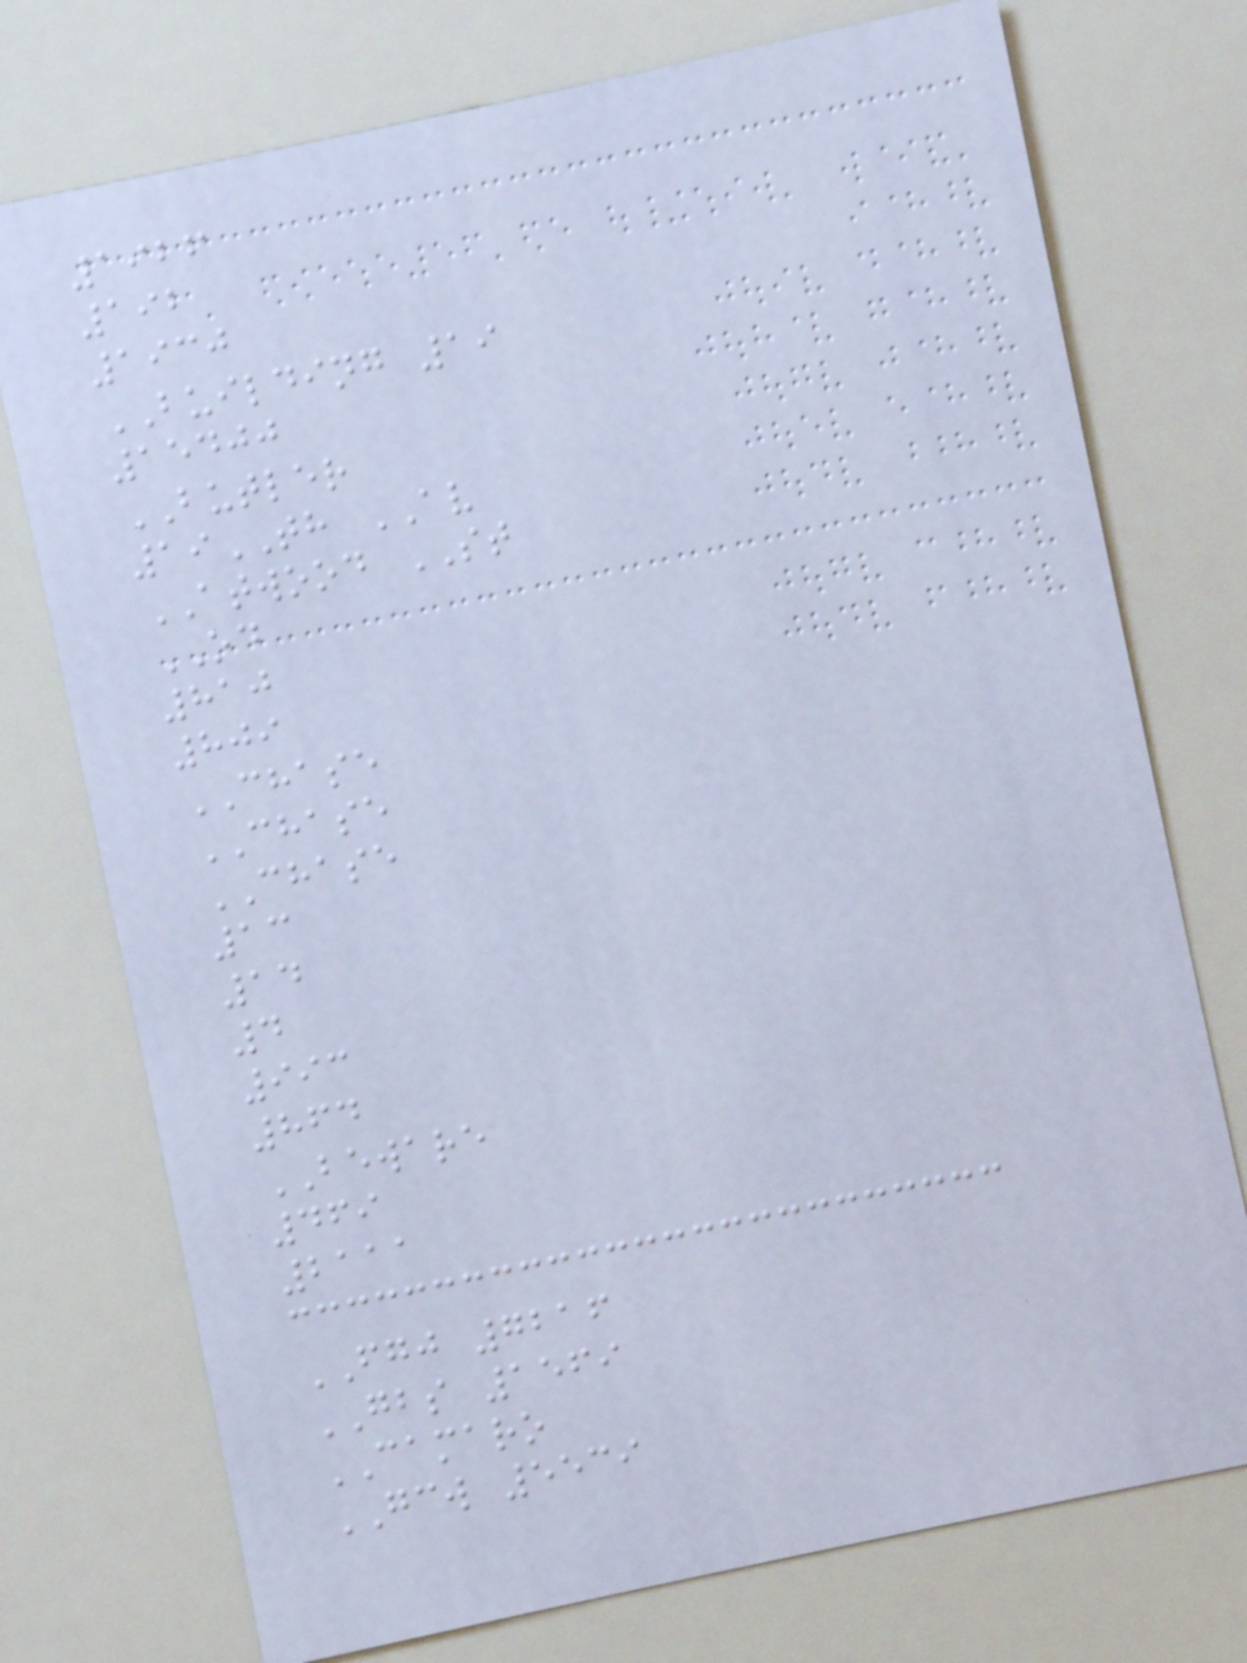1926
192
1930
BUILDING 19
15400
BUTLER
19TH AV
ATWOOD ST
OD
810
809
CHASE
CHASE
CHASE
13
14
4
993
864
BEWARE
469
2111
FGJ 7216
GBS 1569
CAMARO
GCW 5539
